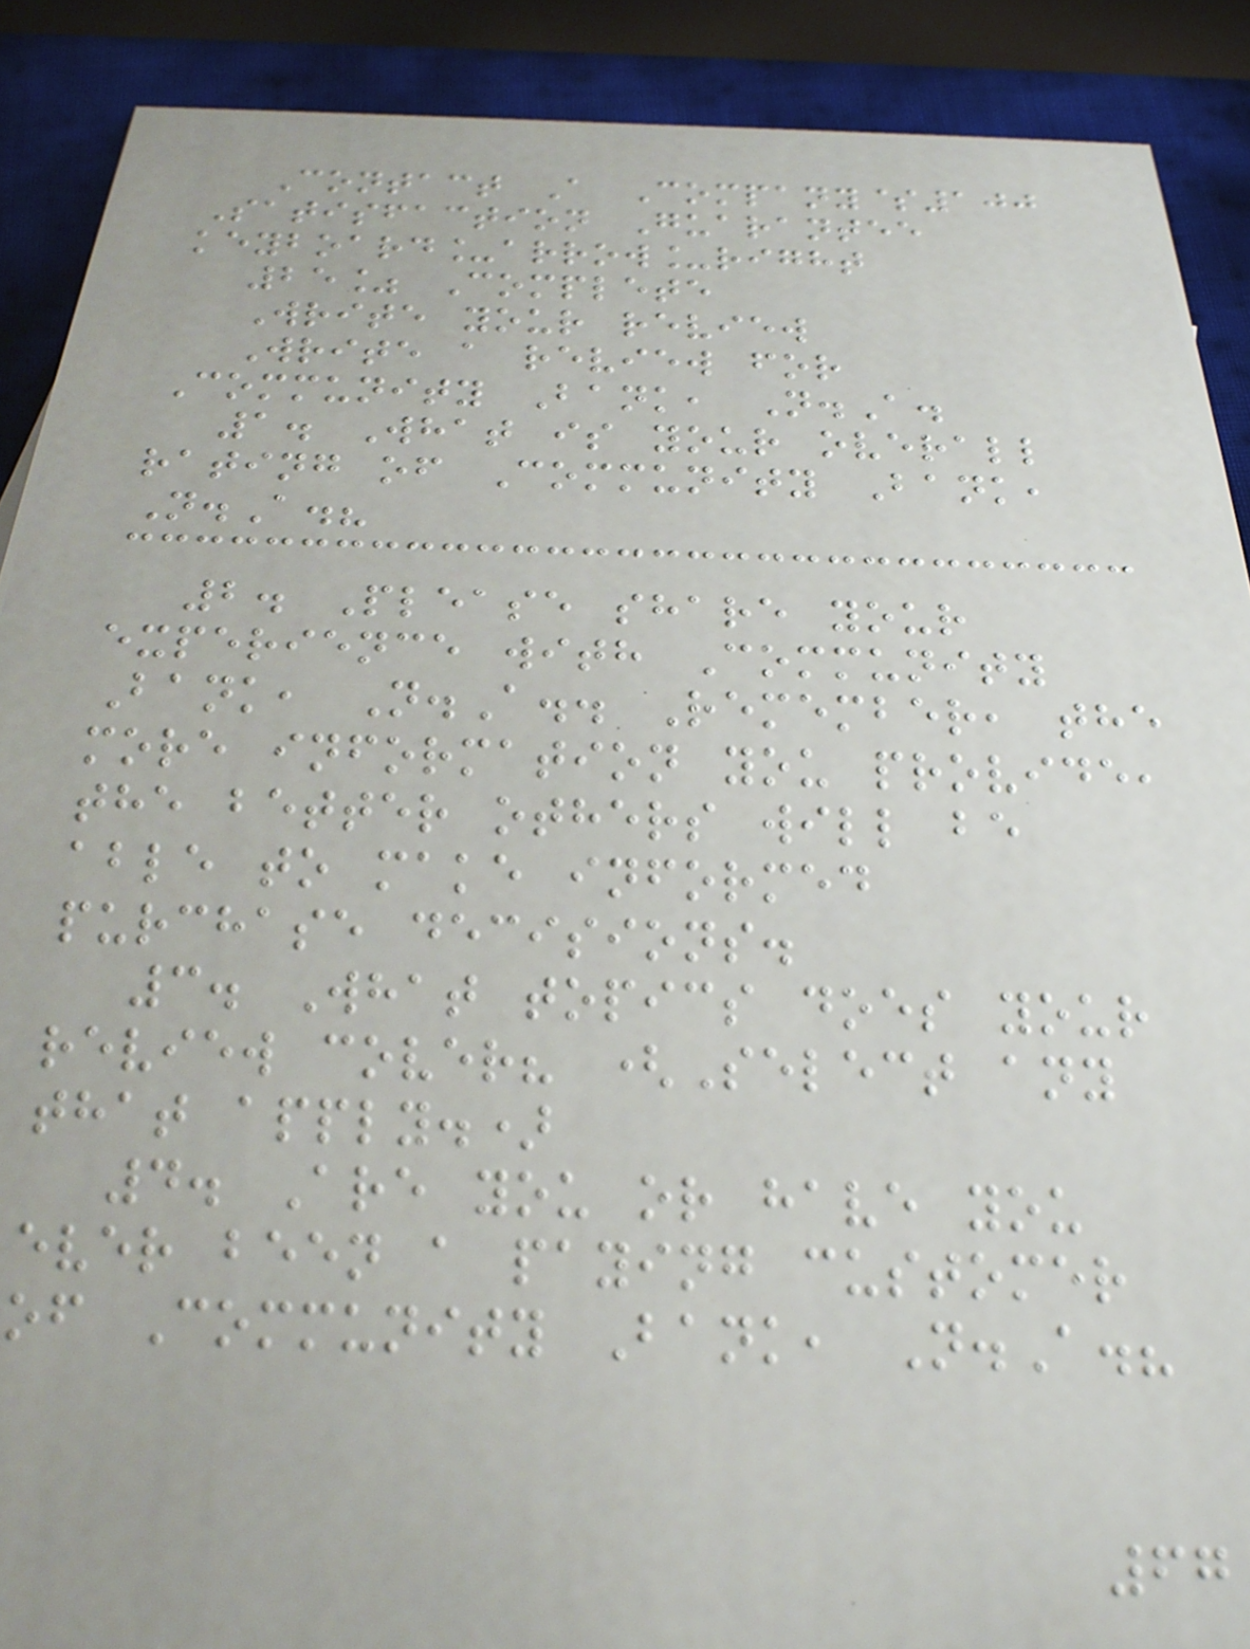Contact A Company$100
Satisfaction Guarantee
keyboard_arrow_right
25% Complete
Write your review
Write a review for
Community Bank, N.A.
1. What is your overall
rating of Community Bank,
N.A.?
2. Please share your
experience with Community
Bank, N.A.. Remember, the
more information you provide,
the better others will be
able to make informed
purchase decisions.
3. What topics does your
review cover? (Select any
that apply.)
4. Are you or have you
ever been a paying customer
of Community Bank, N.A.?
67
